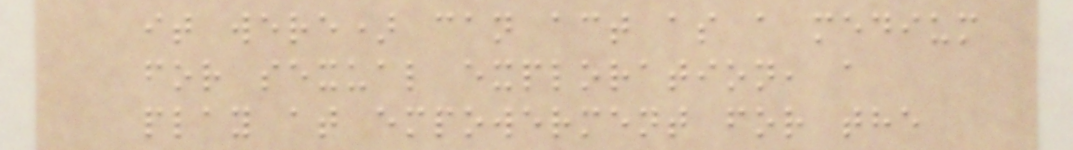it were) can act as a medium
for sexual exploration, a
play at empowerment for the
